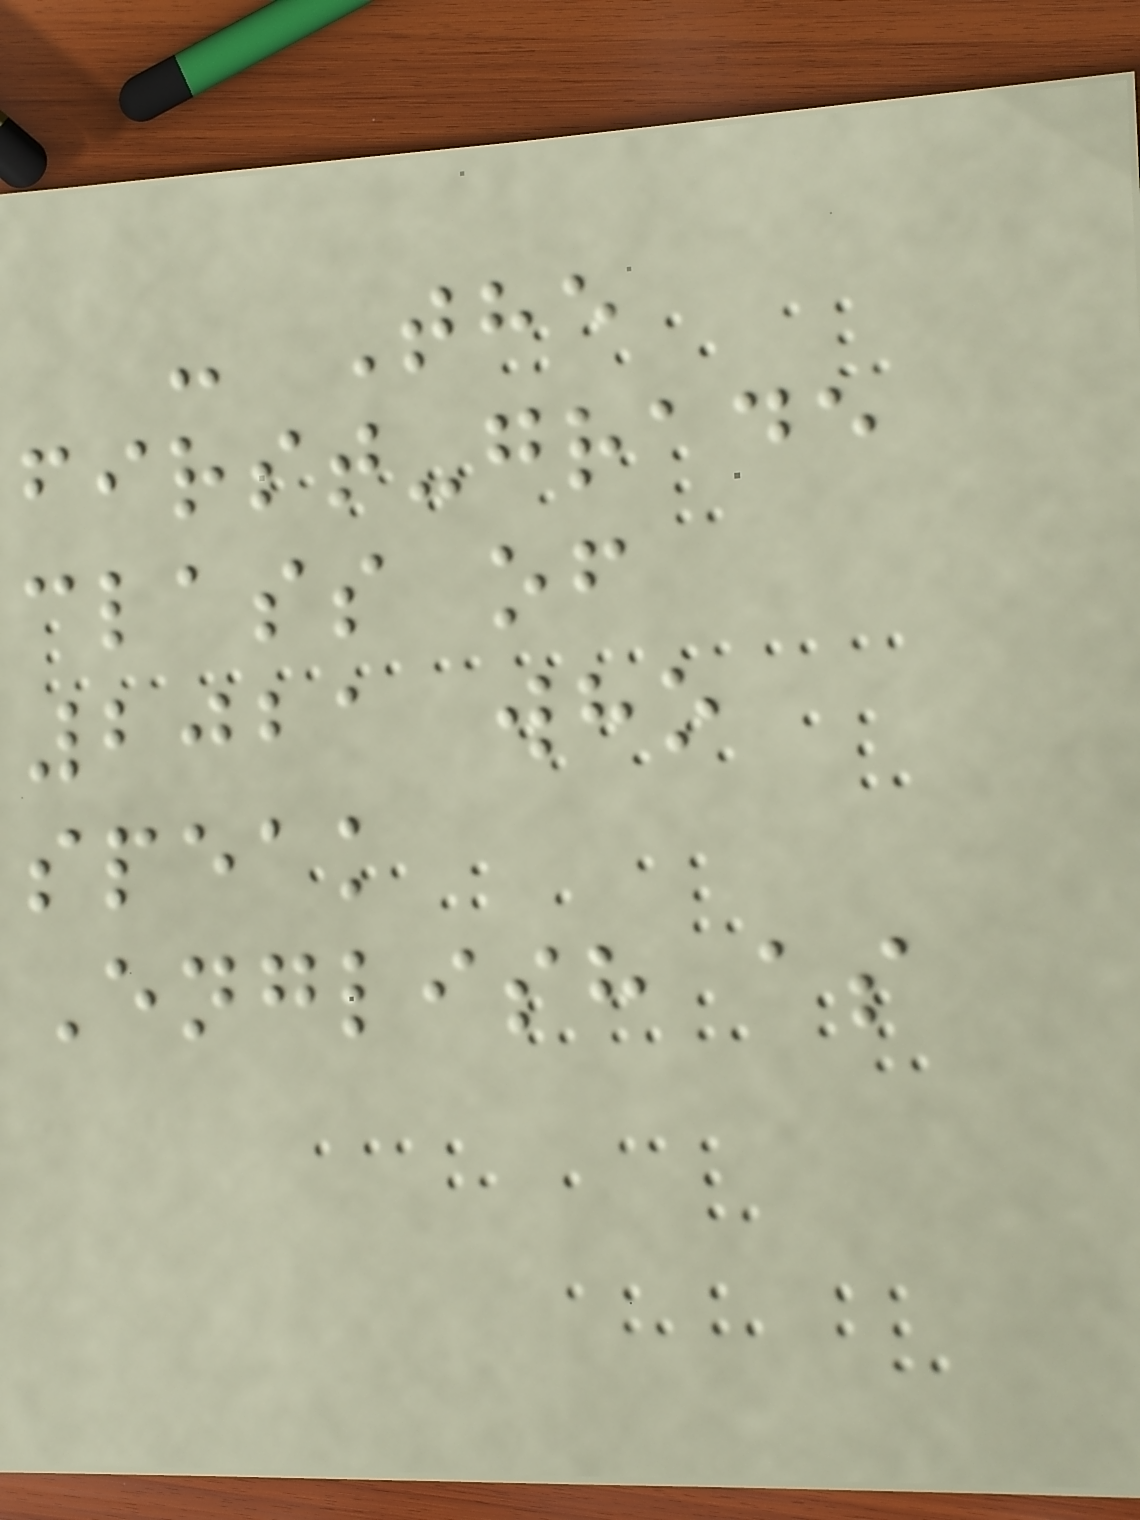- The
first-grade
class of
2021 who
speak
English as
